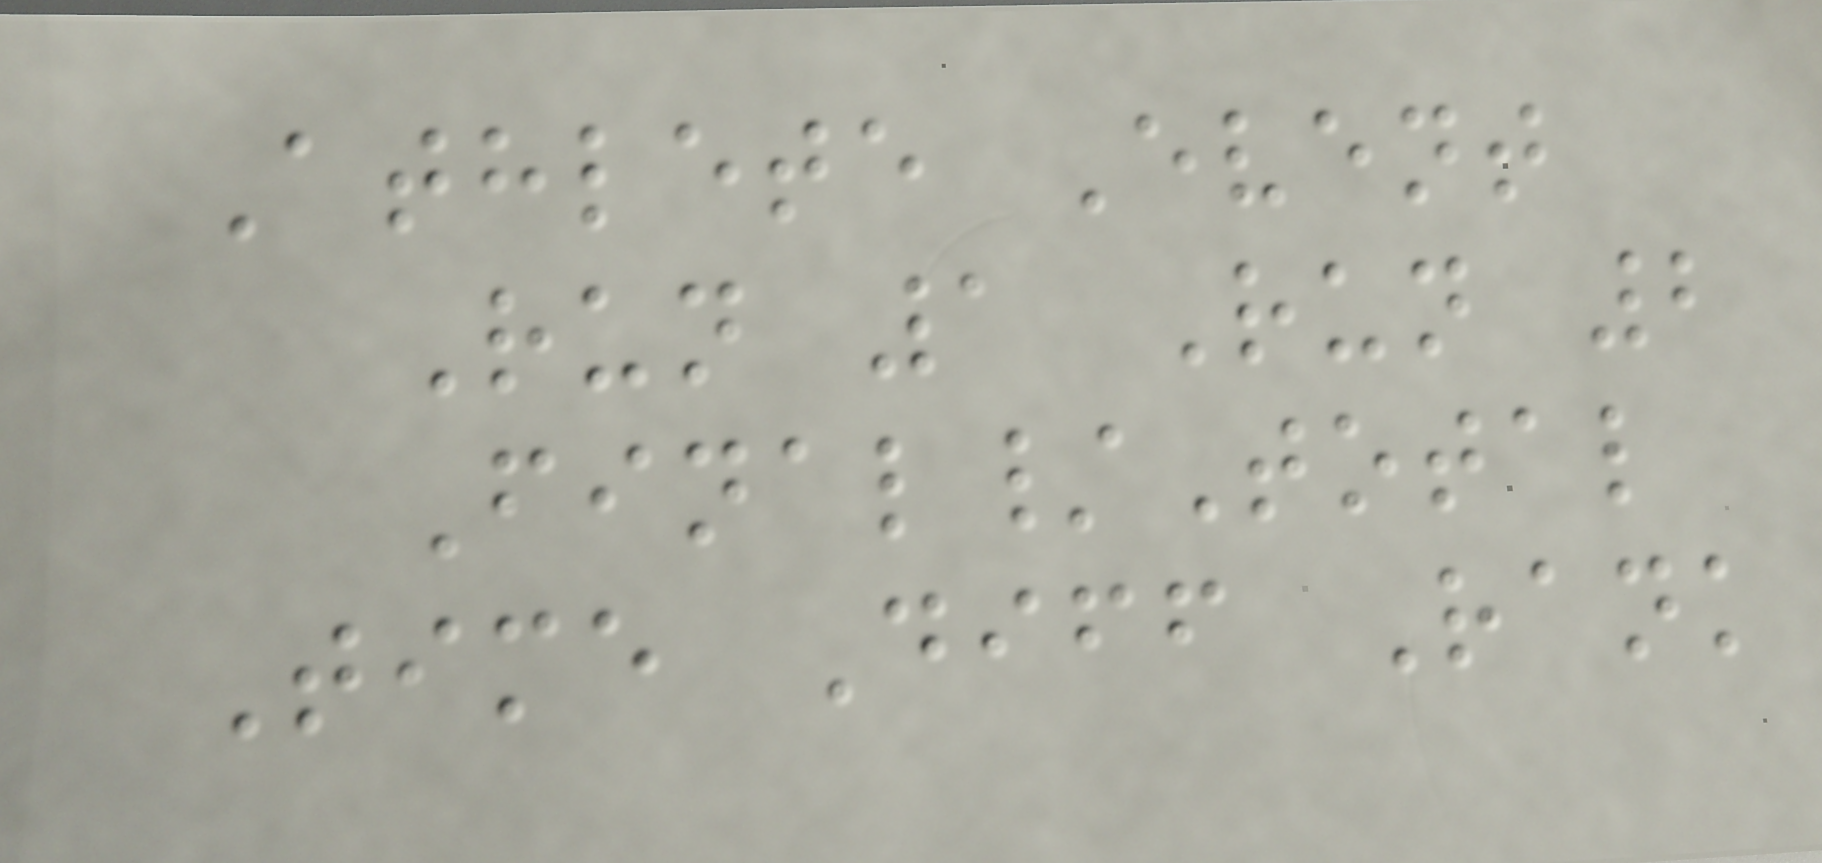Athlete Event
Run 1 Run 2
Final/Total
Time Diff Rank
